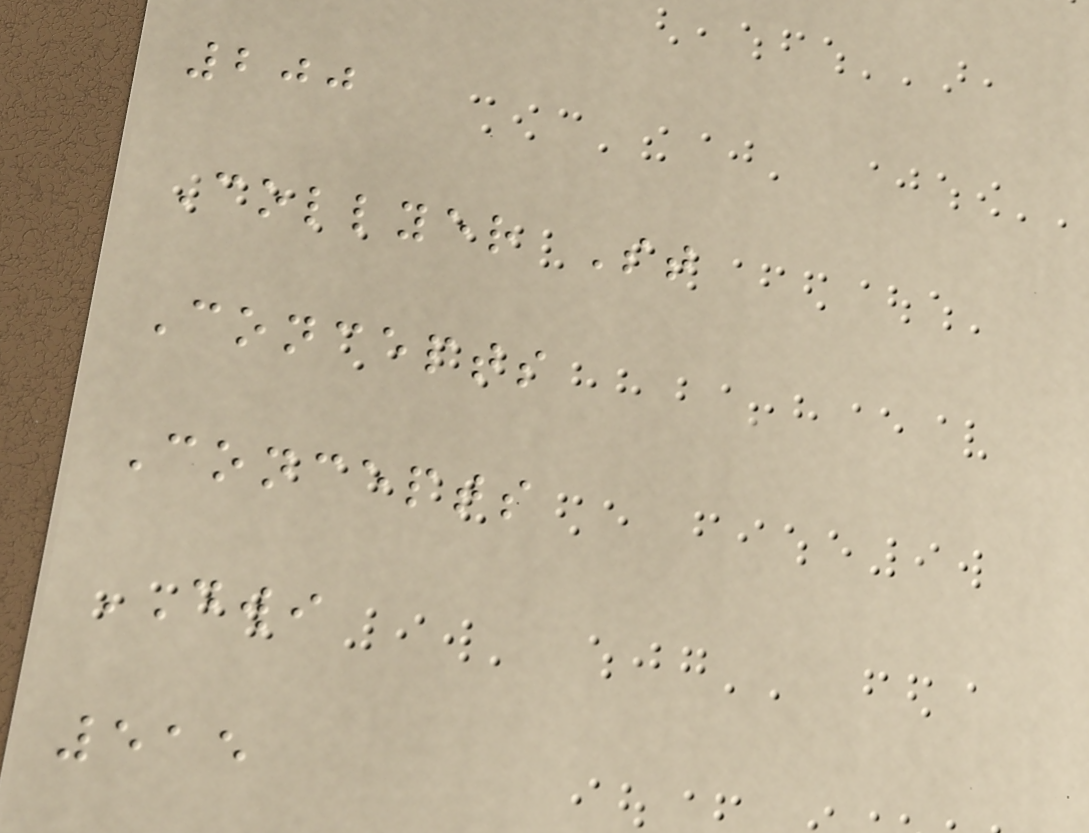200
Collyer St
Concepts
Concepts
DWI
515
